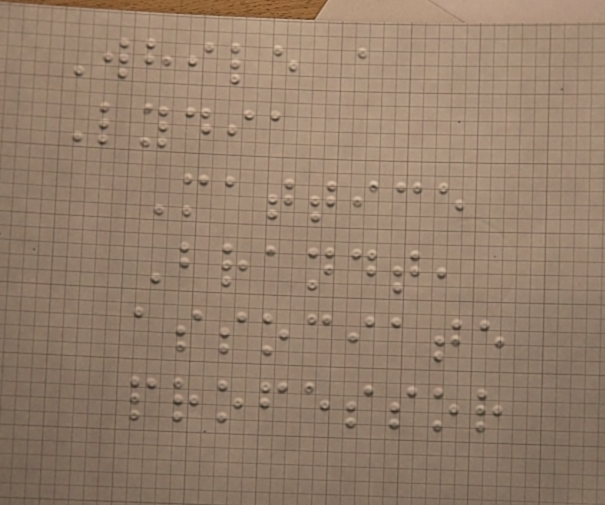While a
Lydia
Mattice
Brandt,
associate
professor
